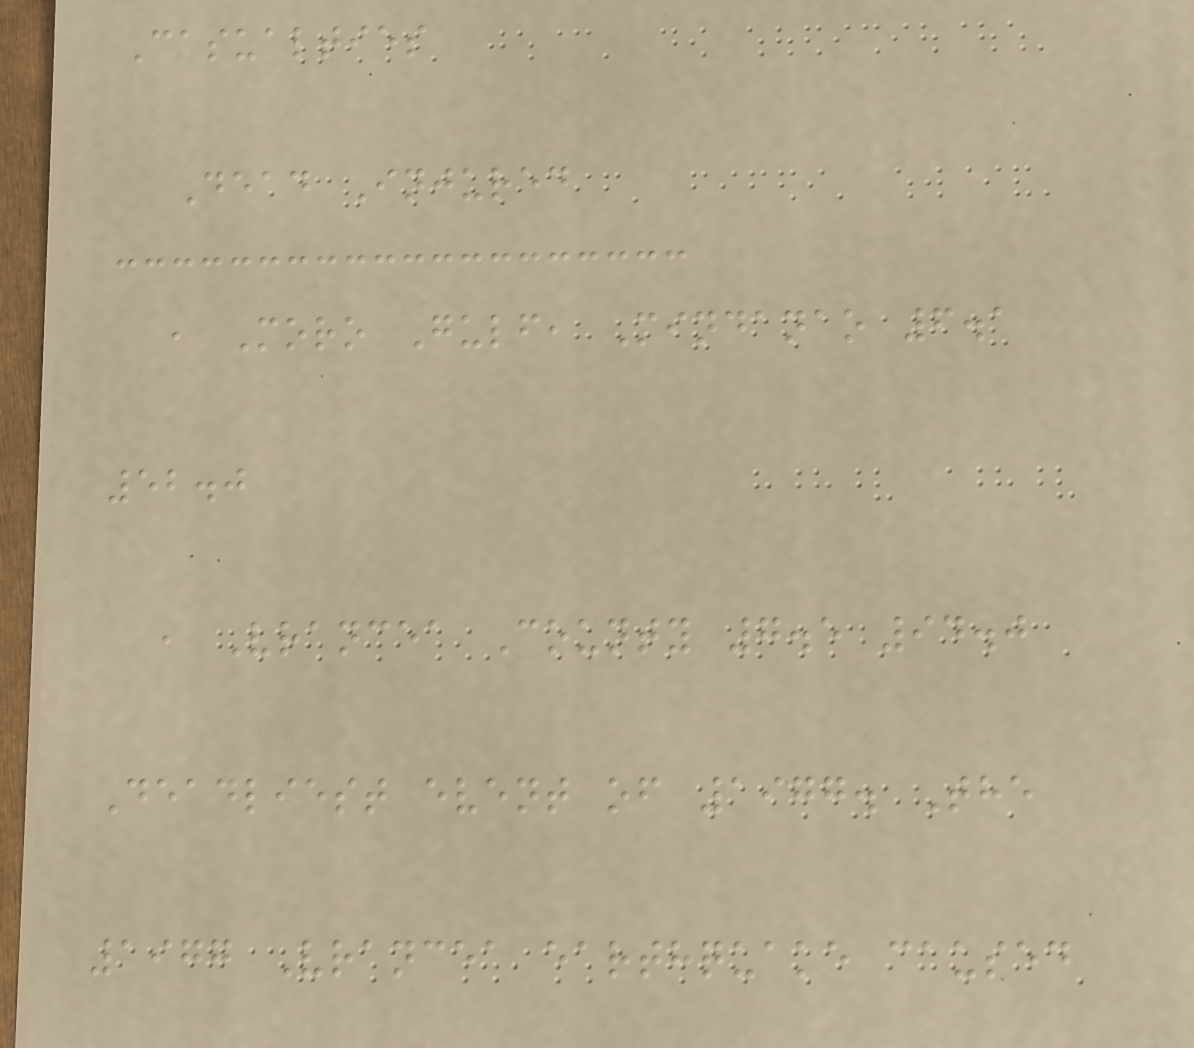Casualties
Dead Injured
, Moro Gulf, Mindanao 6.1
52.0
, Vrancea County 7.5 94.0
Deadliest event of 1977. The
1977 Vrancea earthquake caused
